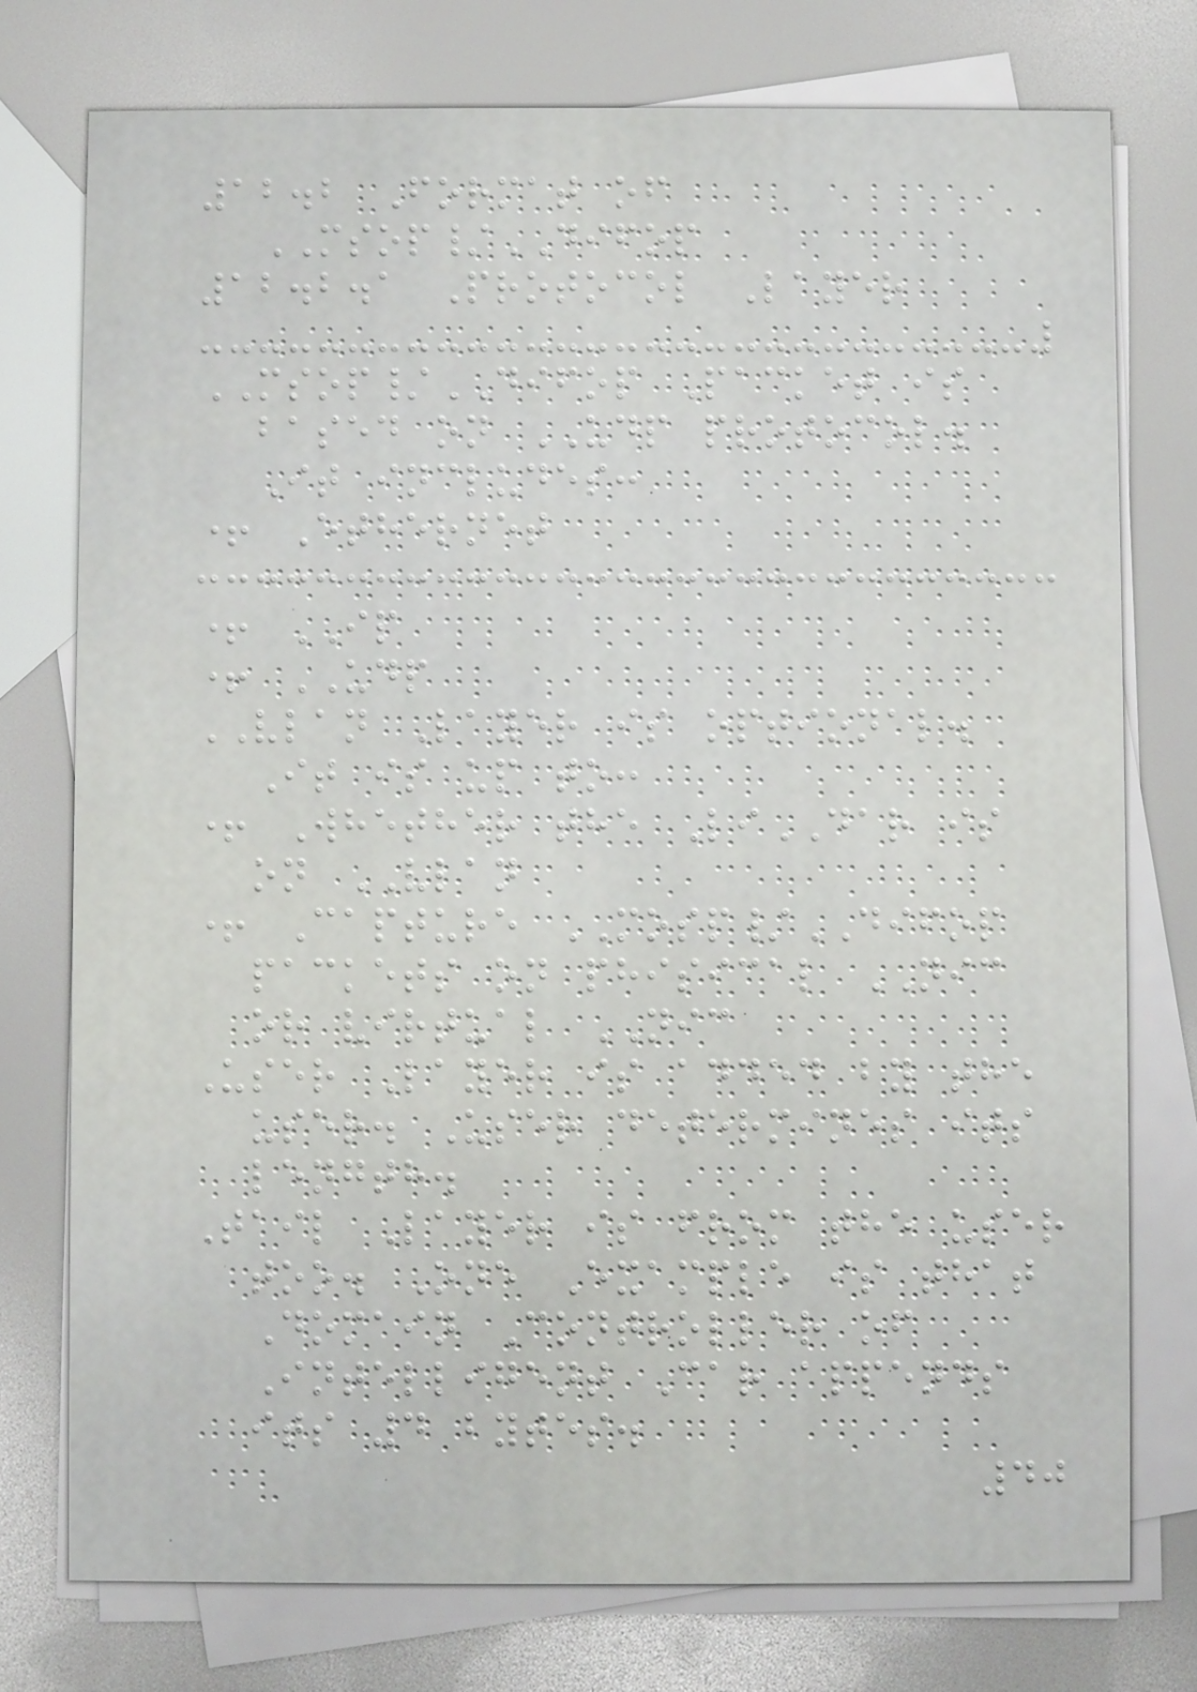12.2 Format of
MSOP/DIFOP
12.2.1 Protocol Layer
MSOP/DIFOP Packet is
based on UDP protocol.
It includes:
+ Ethernet
+ IP
+ UDP
VLAN Layer is optional.
It is up to:
+ Whether the LiDAR is
on VLAN
+ Capture MOSP/DIFOP
packets on phisical NIC
or virtual NIC
User Layer is added by the
user. User determines its
length.
Tail Layer is from the user
too. One Example is that
Domain Controller of
Intelligent Car appends
its 4 bytes.
40
